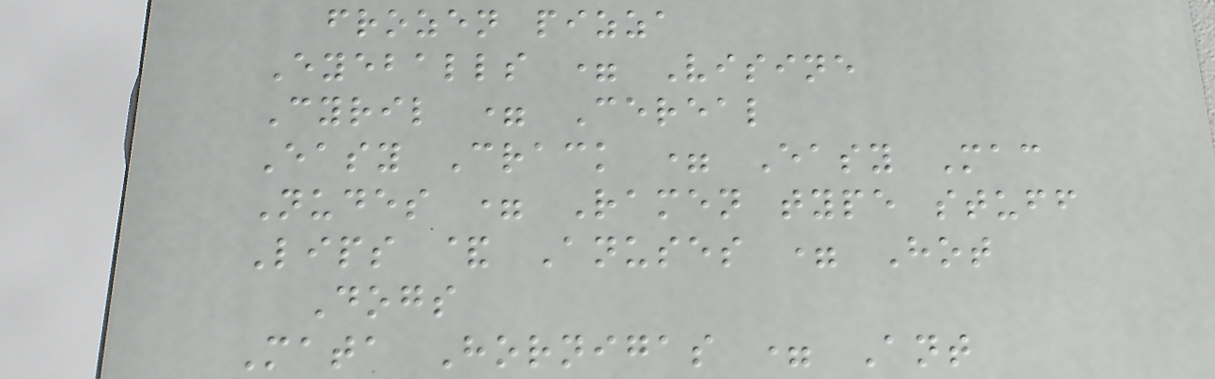frozen pizza
Eyeballs = Visine
Cyril = Cereal
Easy Crack = Easy Mac
Nudes = Ramen type stuff
Lips & Anuses = Hot
Dogs
Mata Hornigas = Ant
